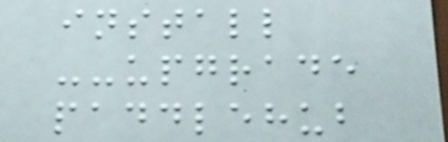install
--upgrade
paddlehub
